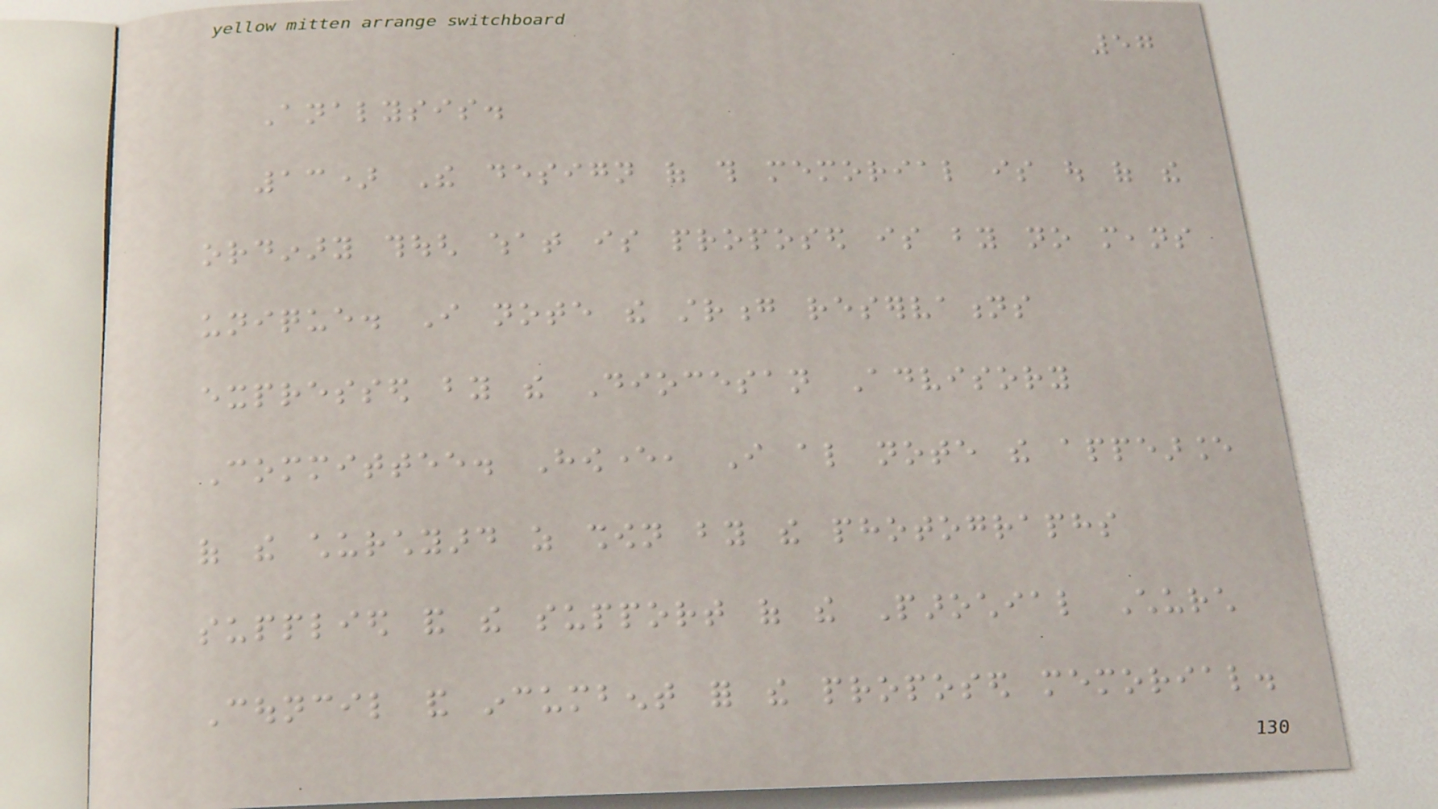57
Analysis.
13) The design of this memorial is out of the
ordinary though what is proposed is by no means
unique. I note the strong reservations
expressed by the Diocesan Advisory
Committee. However, I also note the appearance
of the churchyard as shown by the photographs
supplied and the support of the Parochial Church
Council and incumbent for the proposed memorial.
